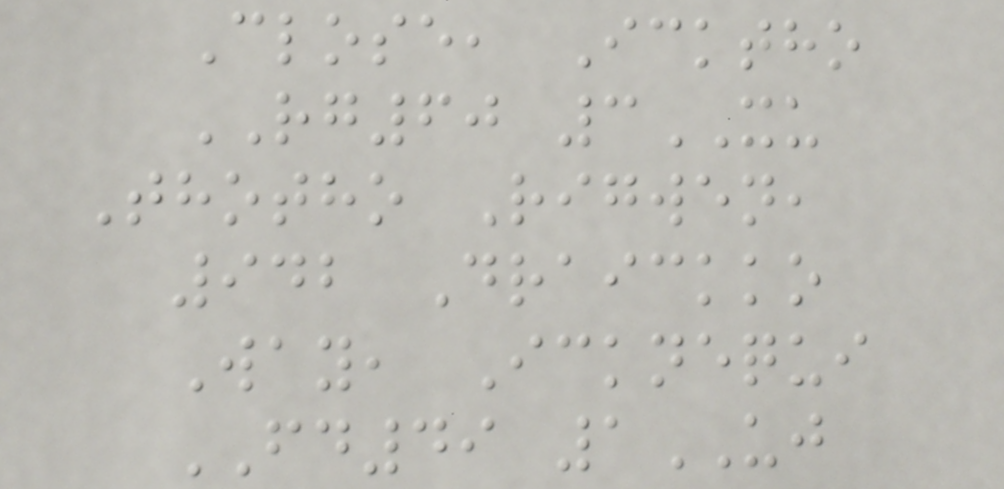Close, Icktho
RG60 3XU
Thotho Rigwen,
942 Draickko
Way, Icknequi
FD49 1UJ
